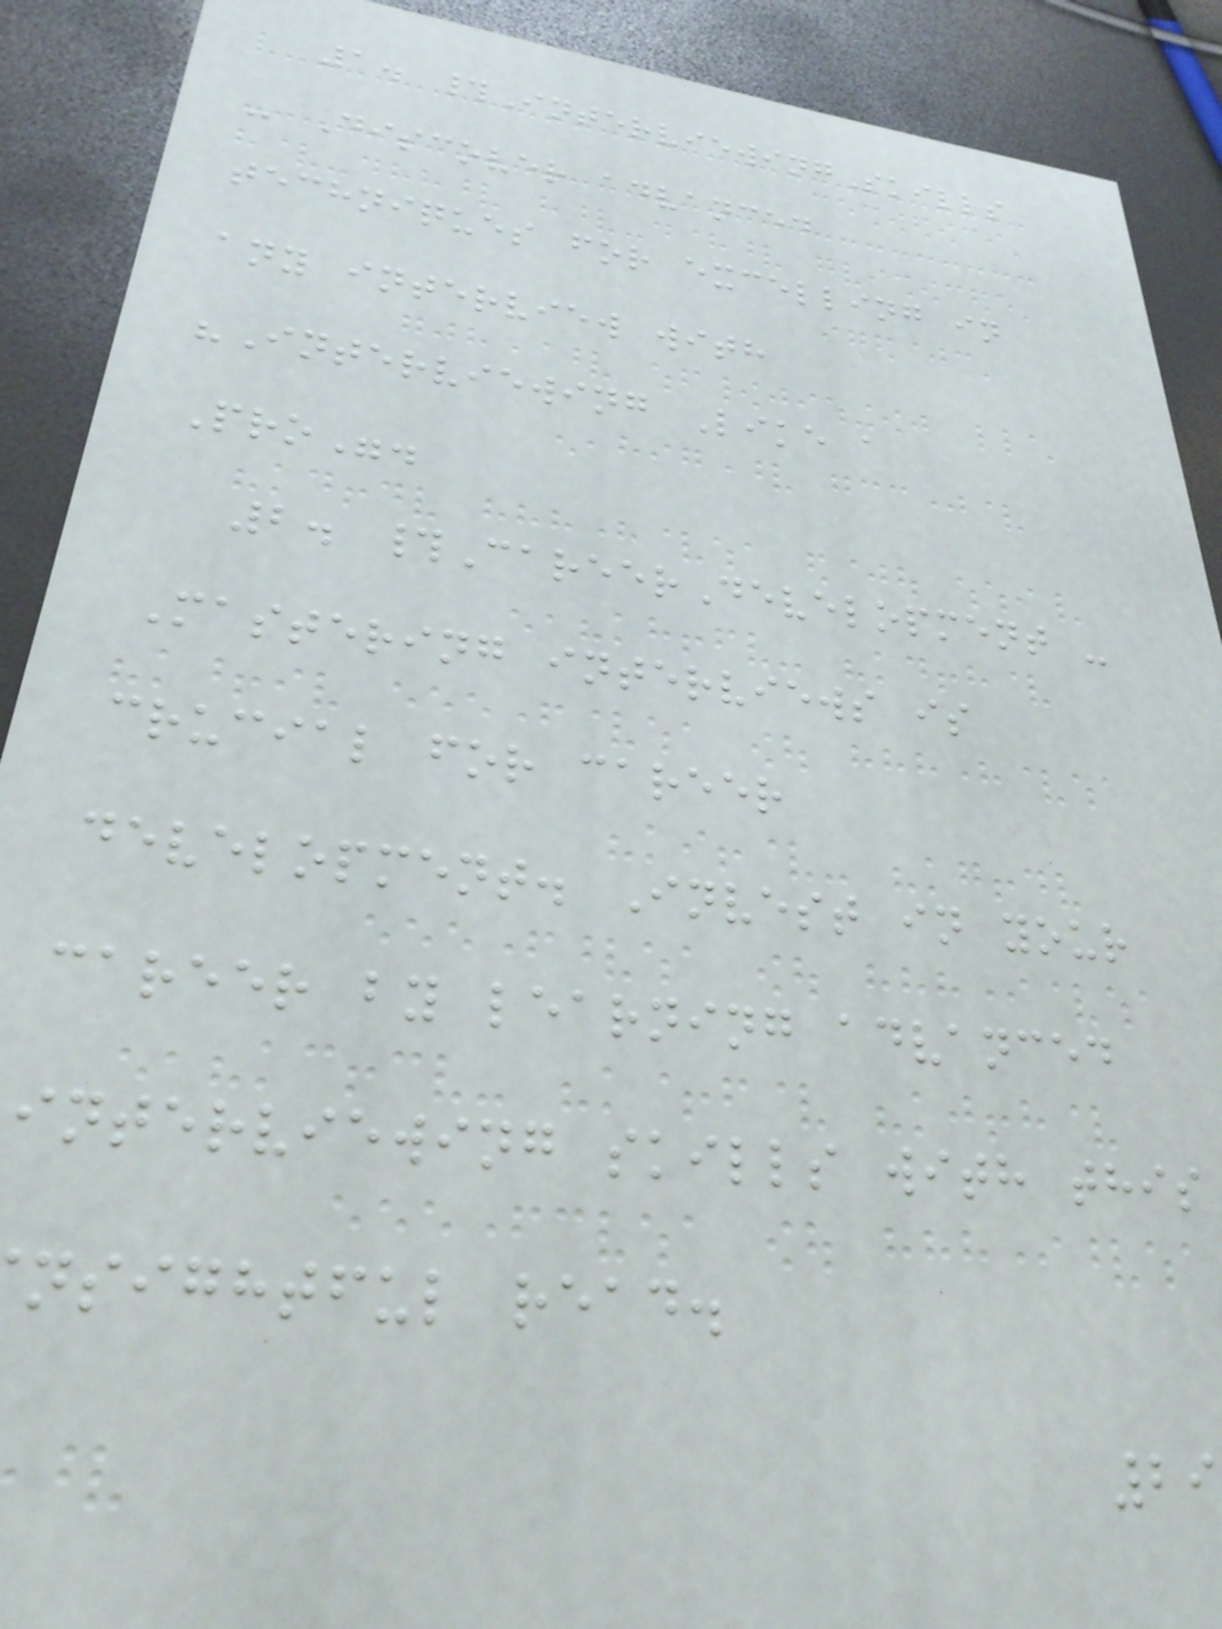1. #InterviewingSkills
- Discover advanced
techniques for excelling in
any interview with
"Interviewing Like a
Pro".
2. #CareerDevelopment -
Mastering interviews is
crucial for career
development. Invest in your
career by learning advanced
interviewing skills with this
nsightful read.
